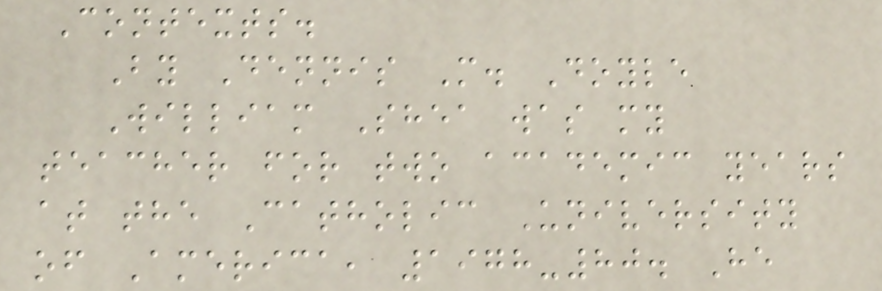Contexts.
By Dennis M. Doyle
William Shea was my
teacher for two academic years
at the Catholic University
of America, 1978-80. He
